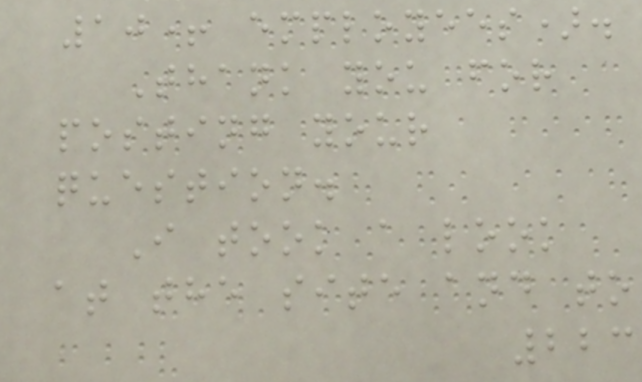10+ employees).
Thank you for
posting your
question.
I took a look
at the site and to
223
